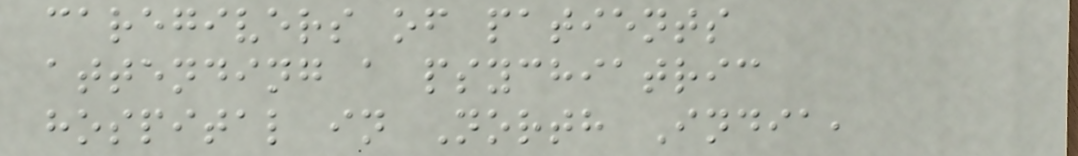caregivers of patients
attending a psychiatric
hospital in North India,
